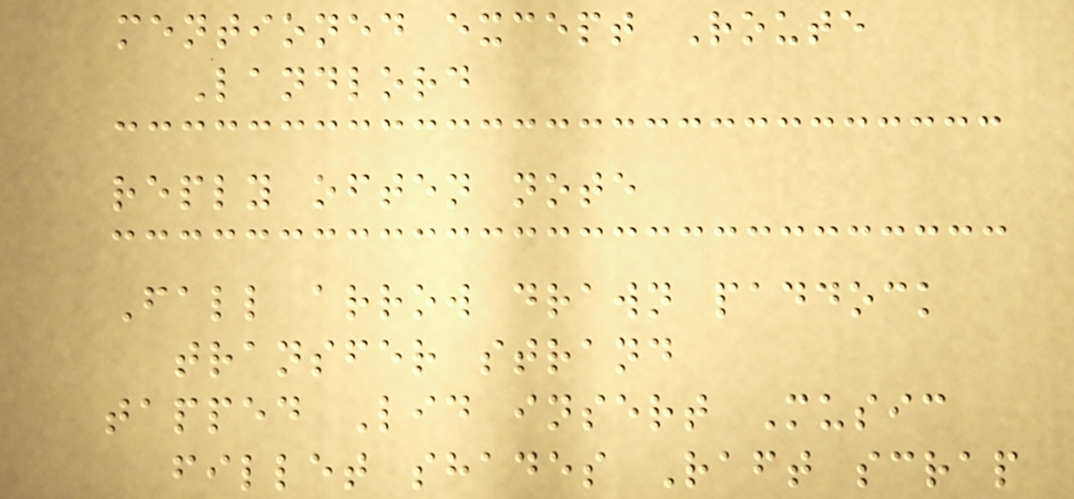mentioned except Route
Landlord
reply often note
Fall arrow drawn paddock
transfer strand
tapped Lid insert Music
fillet shades Raft scrap
